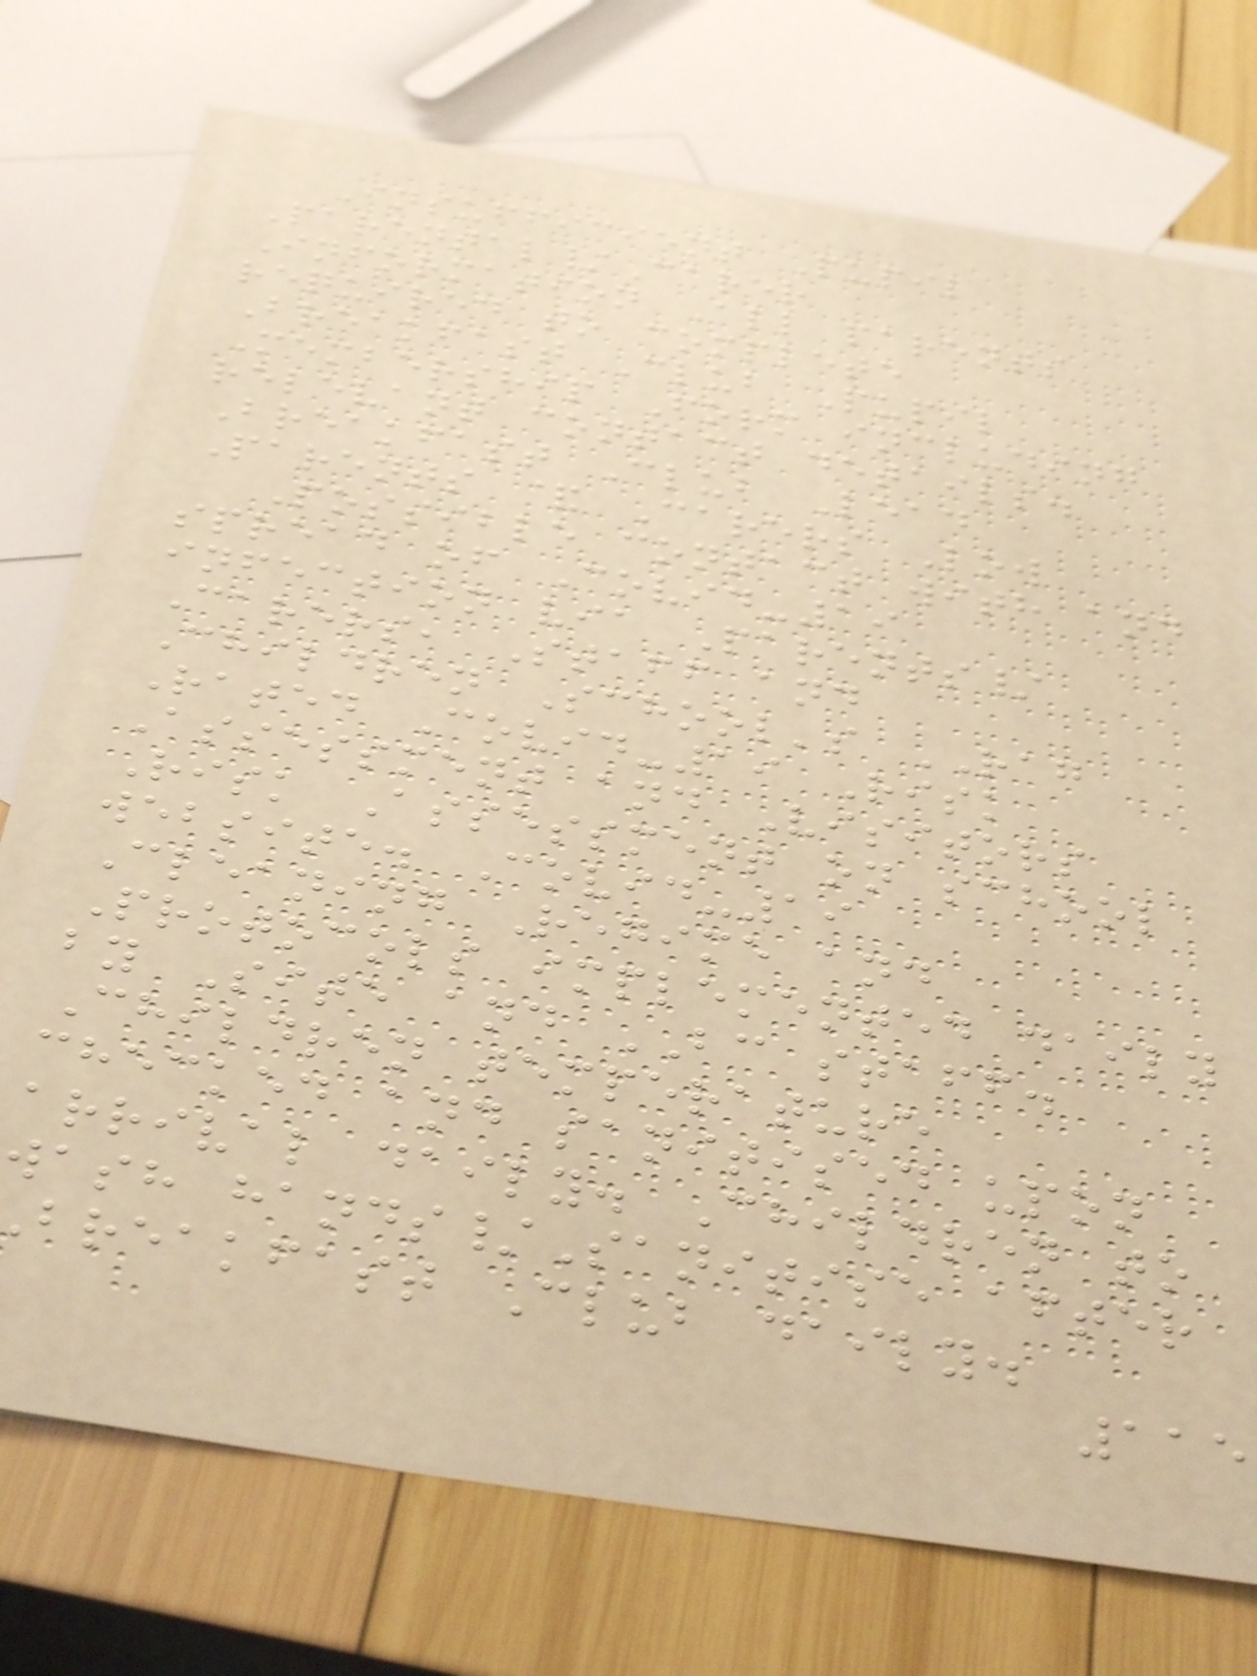Insufficient Pupil
Parental/Carer
Information All parents
required to complete
Breakfast Club Pupil
Membership Form including
relevant contact details.
Breakfast Club Lead
Parents & Carers Low
Possible contact with and
spread of Covid-19
infection via Parents/
Carers, Staff and
Children School's RAG
Rated Covid-19 Risk
Assessment and Visitors
Risk Assessment on school
website. Covid-19
Cleaning Regime and
Protocols implemented daily
by Site and BC staff.
Children temperature
checked and sanitised upon
arrival daily. Children to
wash hands/Sanitise after
breakfast Club daily.
115
